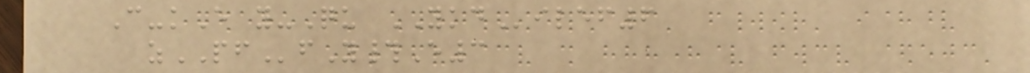C-kE y-Qu YKDilef6
zPFfY#E3
